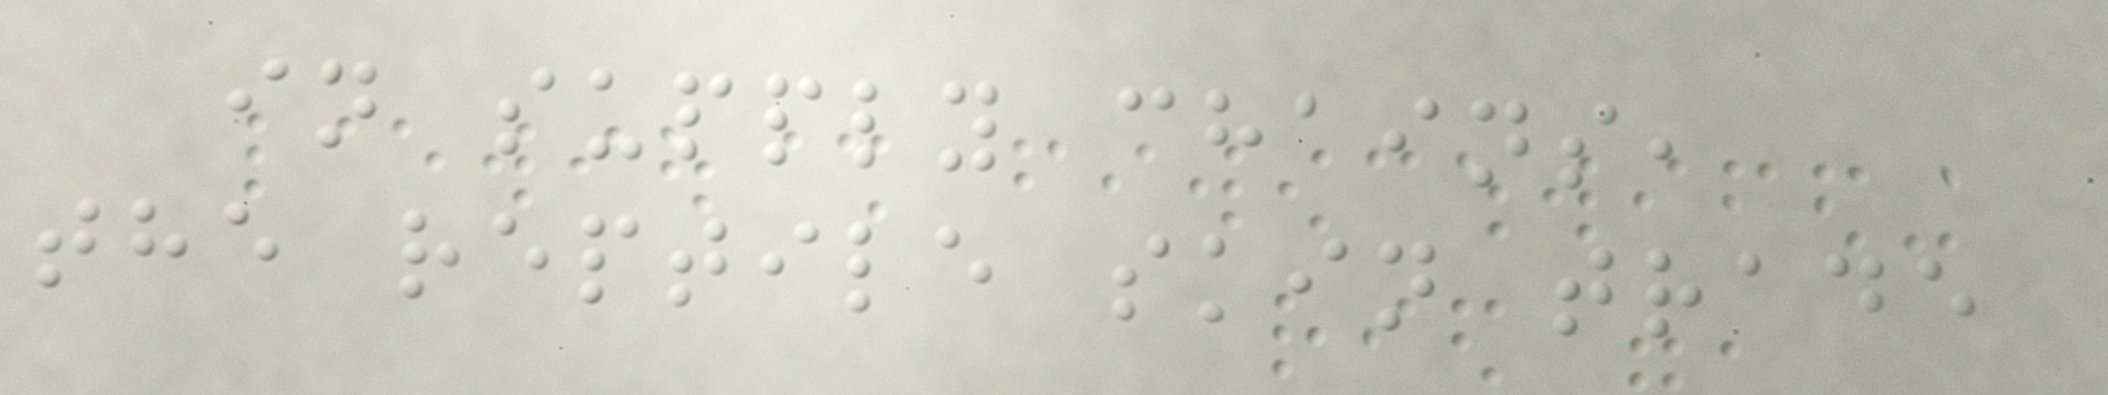in supply chains,
the reptile skin trade
